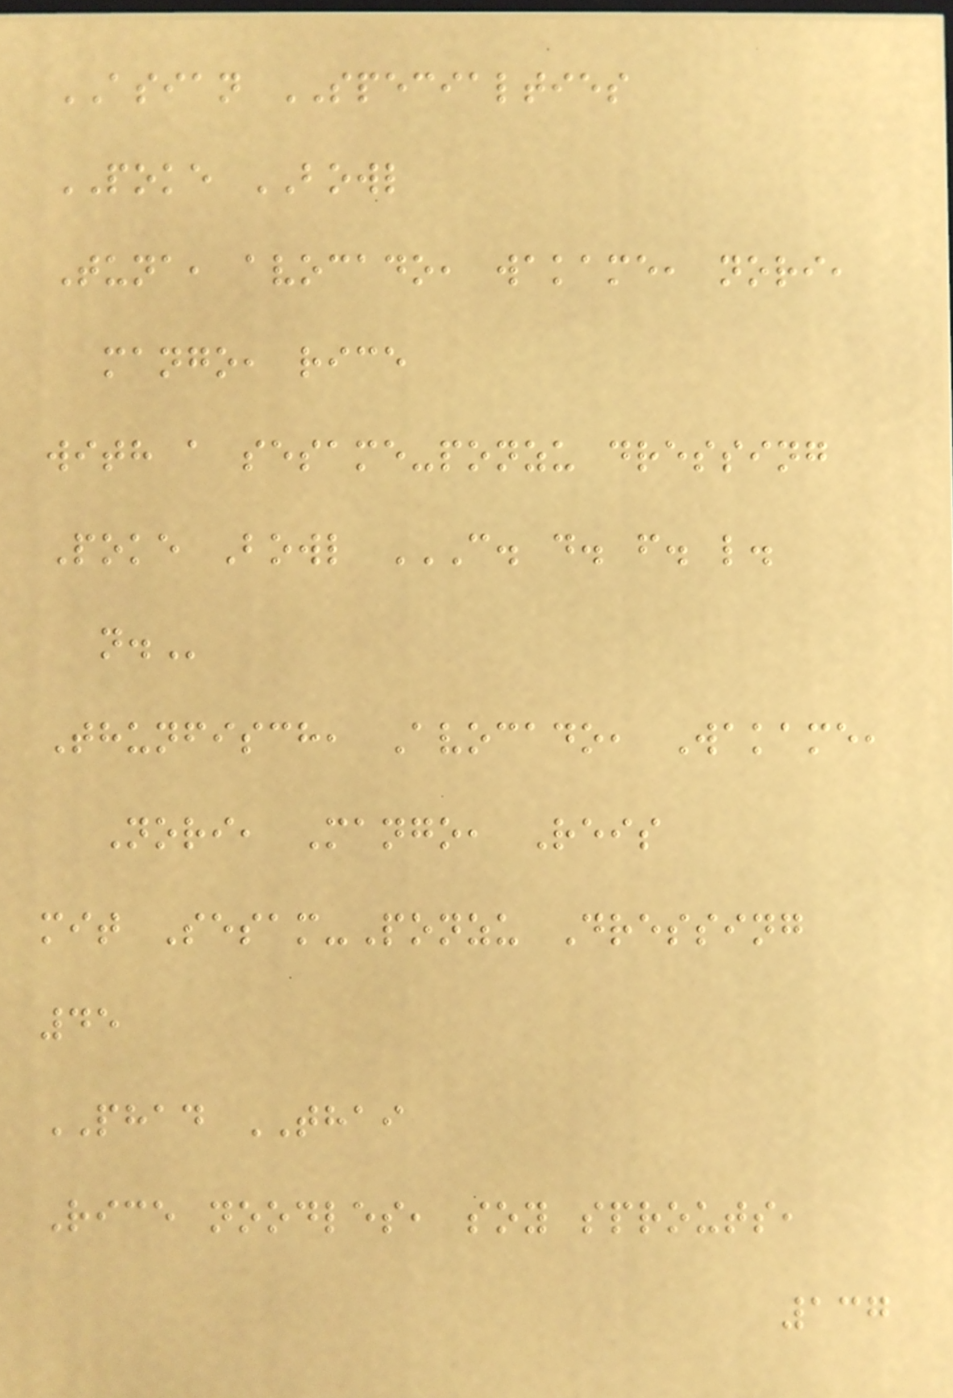ASIAN SPECIALTIES
POKE BOWL
Tuna, avocado, wakame, nori,
mango, rice
with a sesame-ponzu dressing
Poke Bowl C. D. F. L.
N.
Thunfisch, Avocado, Wakame,
Nori, Mango, Reis
mit Sesam-Ponzu Dressing
45
PHAD THAI
Rice noodles, soy sprouts,
137
